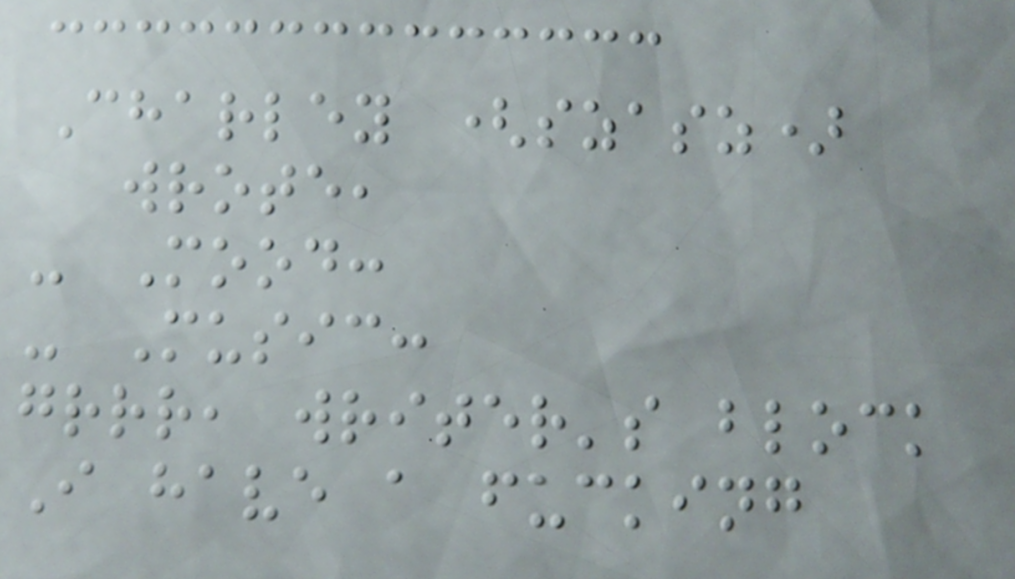Charley (szasz)
wrote,
- Mood:
- Music:
grrr, writer's block
I have a fucking
